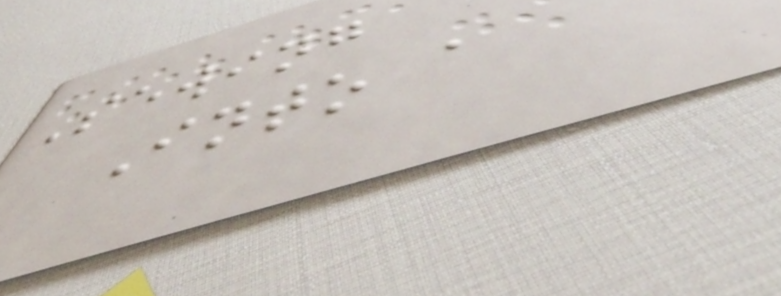Sewing
Into a
